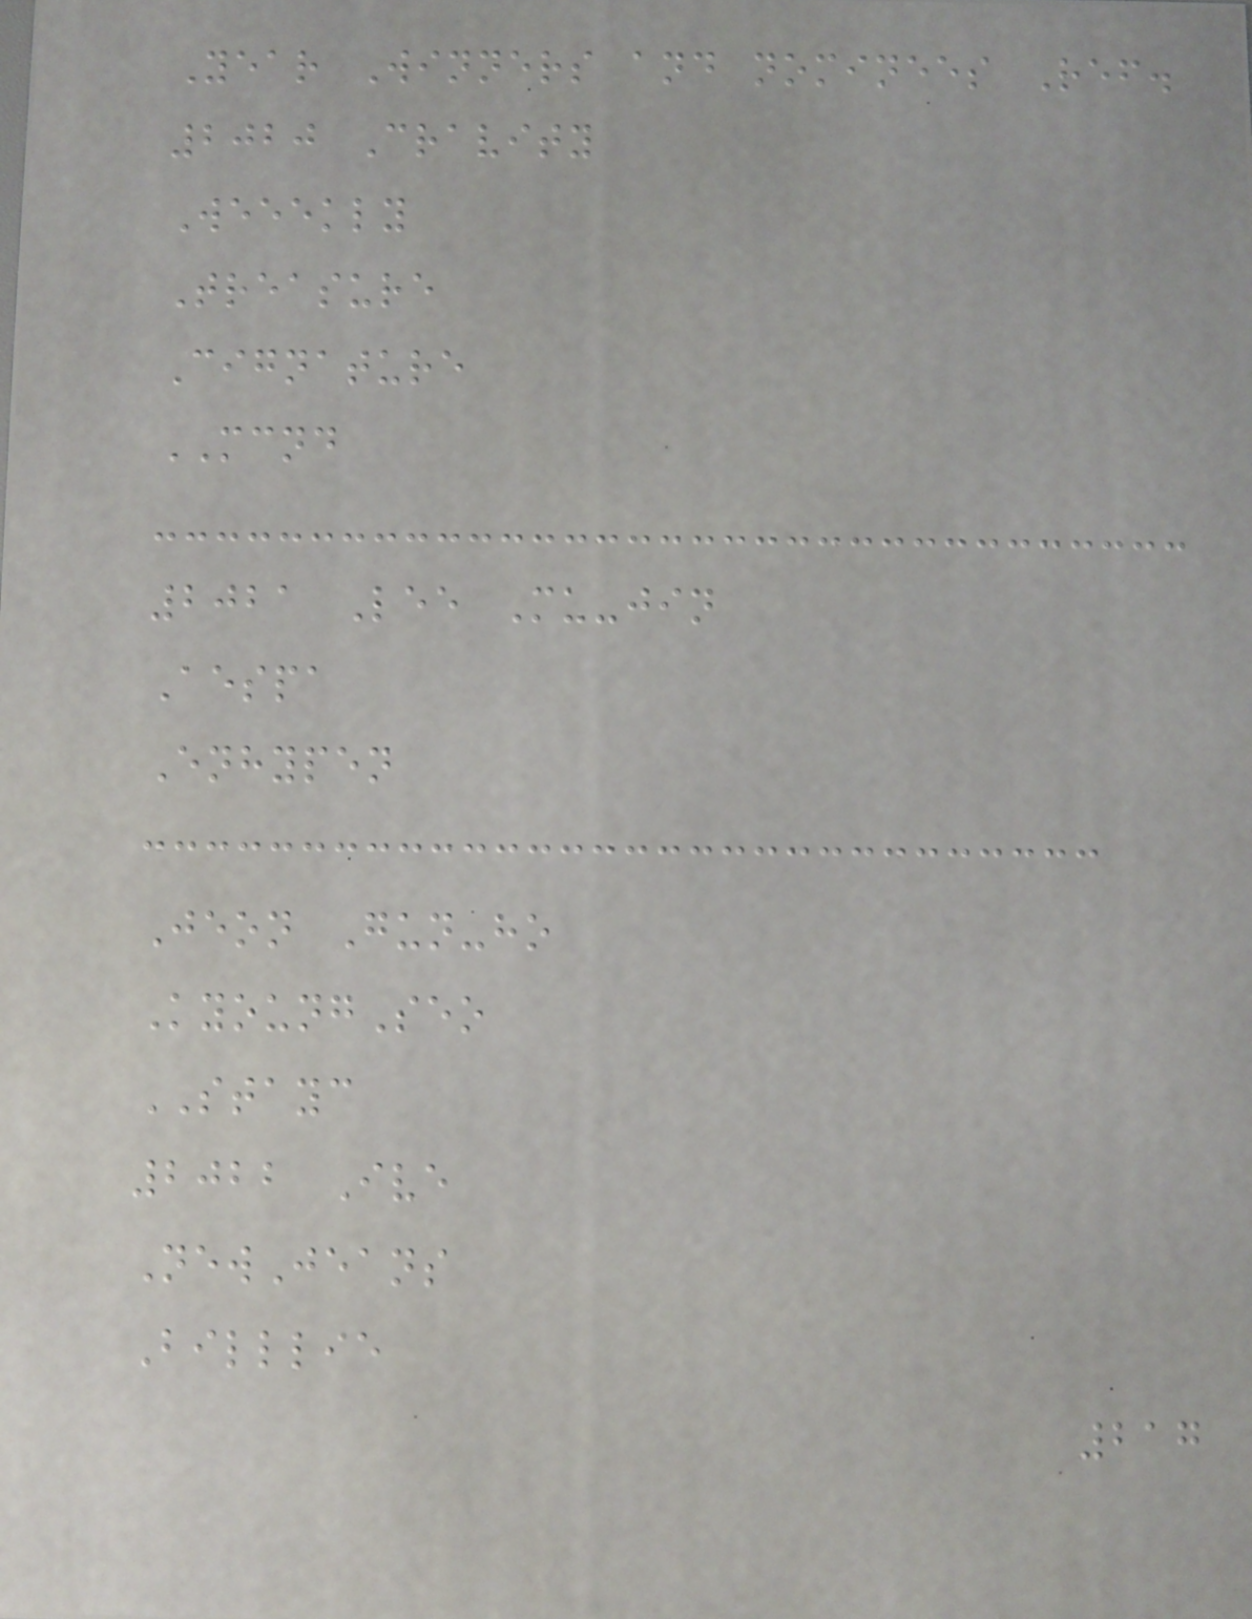Year Winners and nominees Ref.
2020 Cravity
Weeekly
Treasure
Cignature
MCND
2021 Lee Mu-jin
Aespa
Enhypen
Jeon Gun-ho
KyoungSeo
STAYC
2022 Ive
NewJeans
Billlie
217
